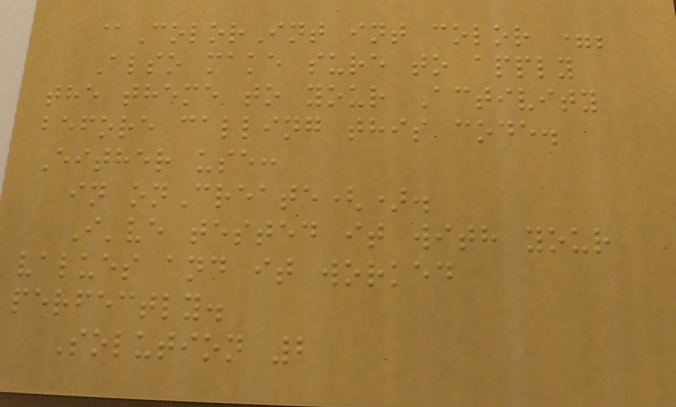@ColorInt int color =;
Also make sure to apply
the theme to your Activity
before calling this code.
Either use:
in onCreate().
I've tested it with your
values and it worked
perfectly.
Solution 2
